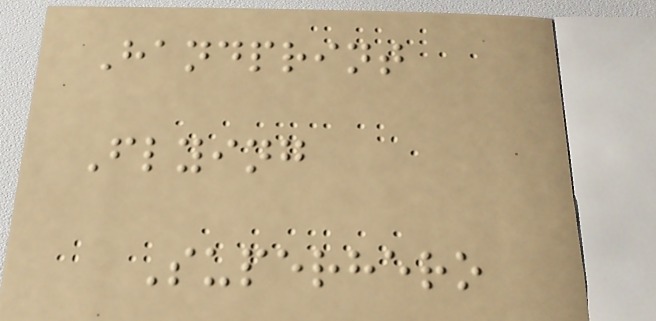Handprint
Flying
Superhero
